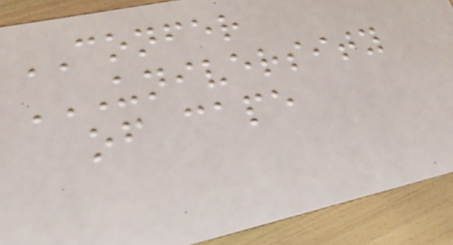CONFER
UNIVERSITY
OF CAPE
